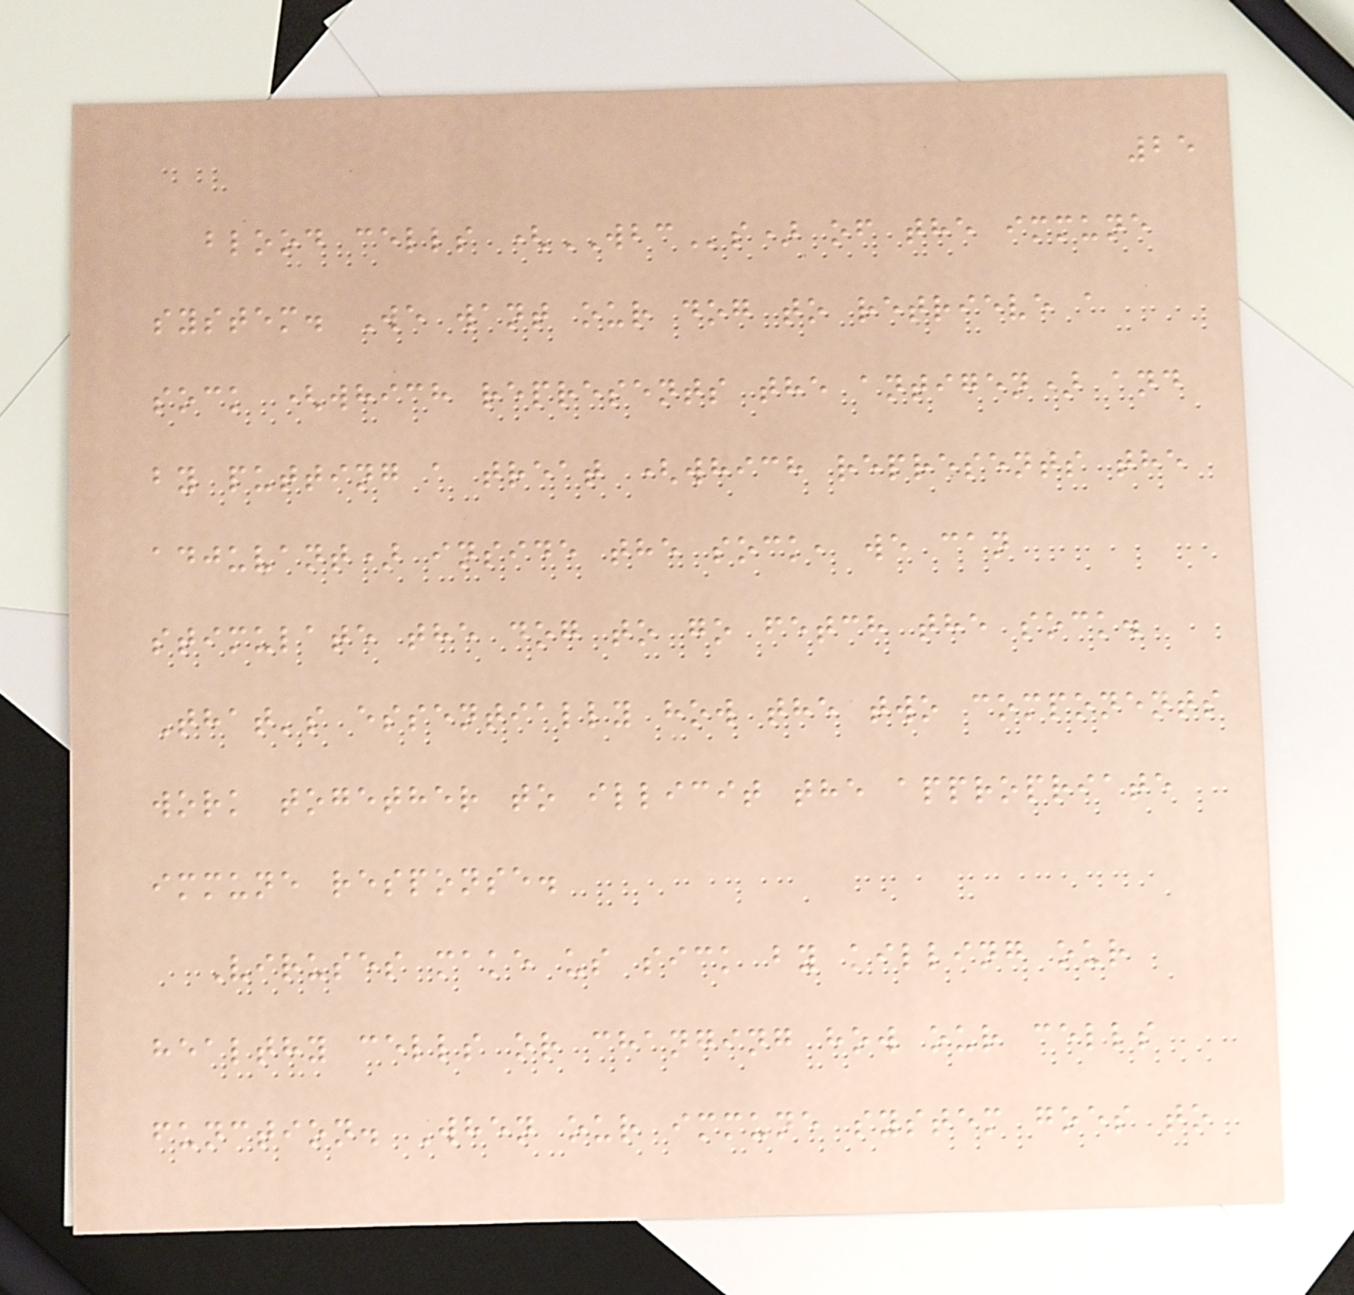25
blood cells (WBCs) of the immune
system. We want our dog to retrieve a
sock (which represents the antigen) and
by putting a treat (which represents the
adjuvant) inside the sock, we can
stimulate the dog to go fetch the sock.
That's essentially how the two components
work together to illicit the appropriate
immune response.
Viruses make us sick by killing our
healthy cells or changing how our cells
function. When our immune system goes to
